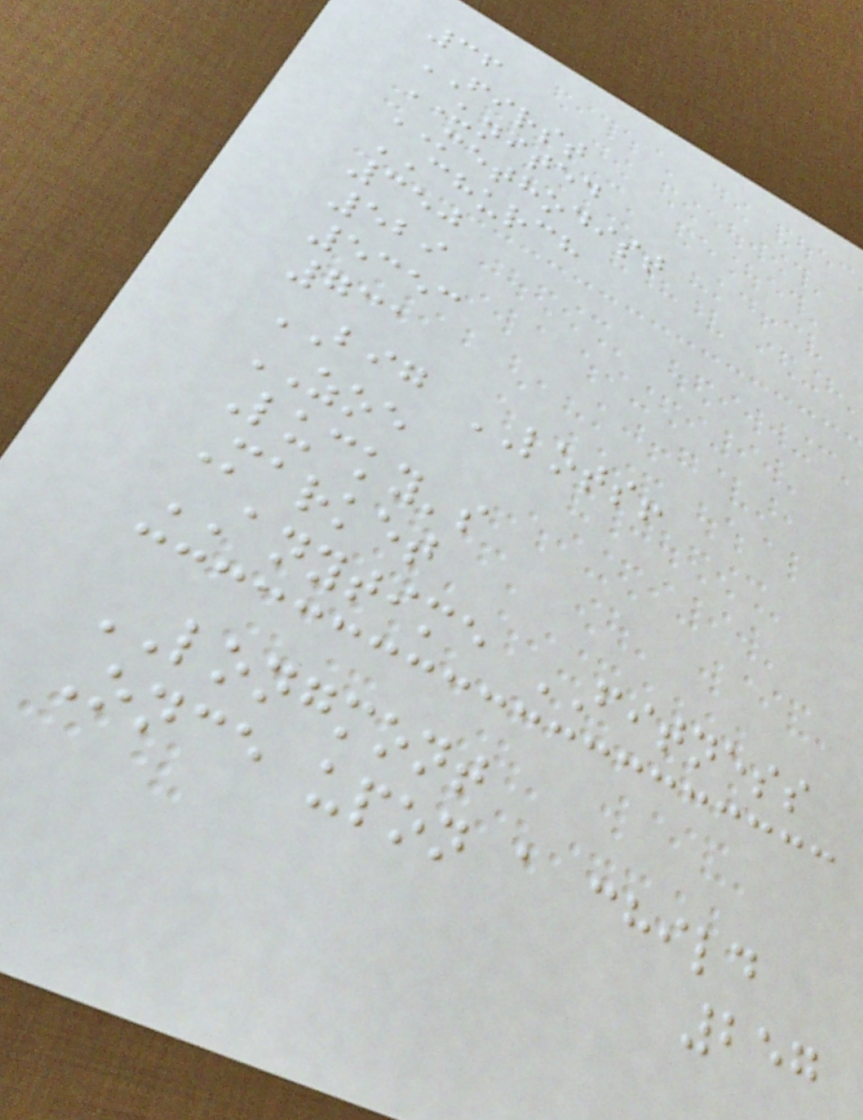36
FIRST
UNITED
METHODIST
CHURCH
350
529
5353
731
BIG LOTS!
ZOE
Lucky's
Market
ANYTIME FITNESS
LONGMONT
Once upon a child
257
